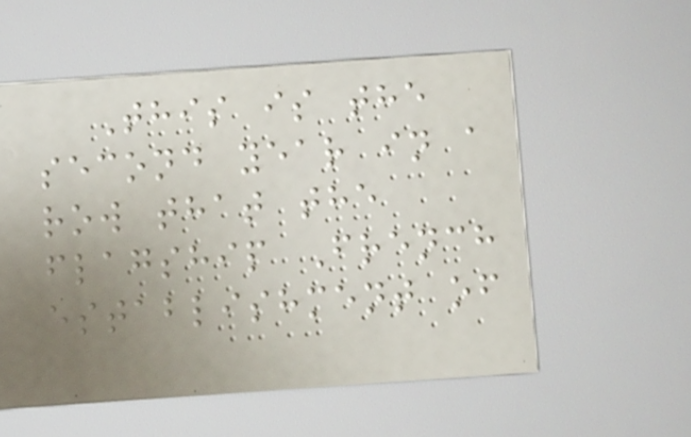This is the
second year in a
row that the
flagship French
establishment of
